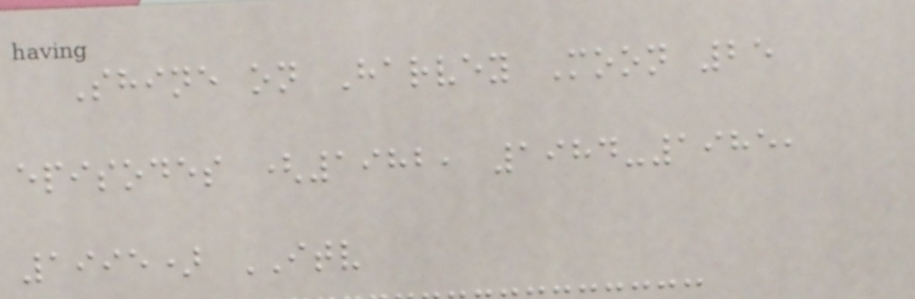Shine on Harvey Moon 25
episodes (1982, 1984-1985,
1995) ITV
